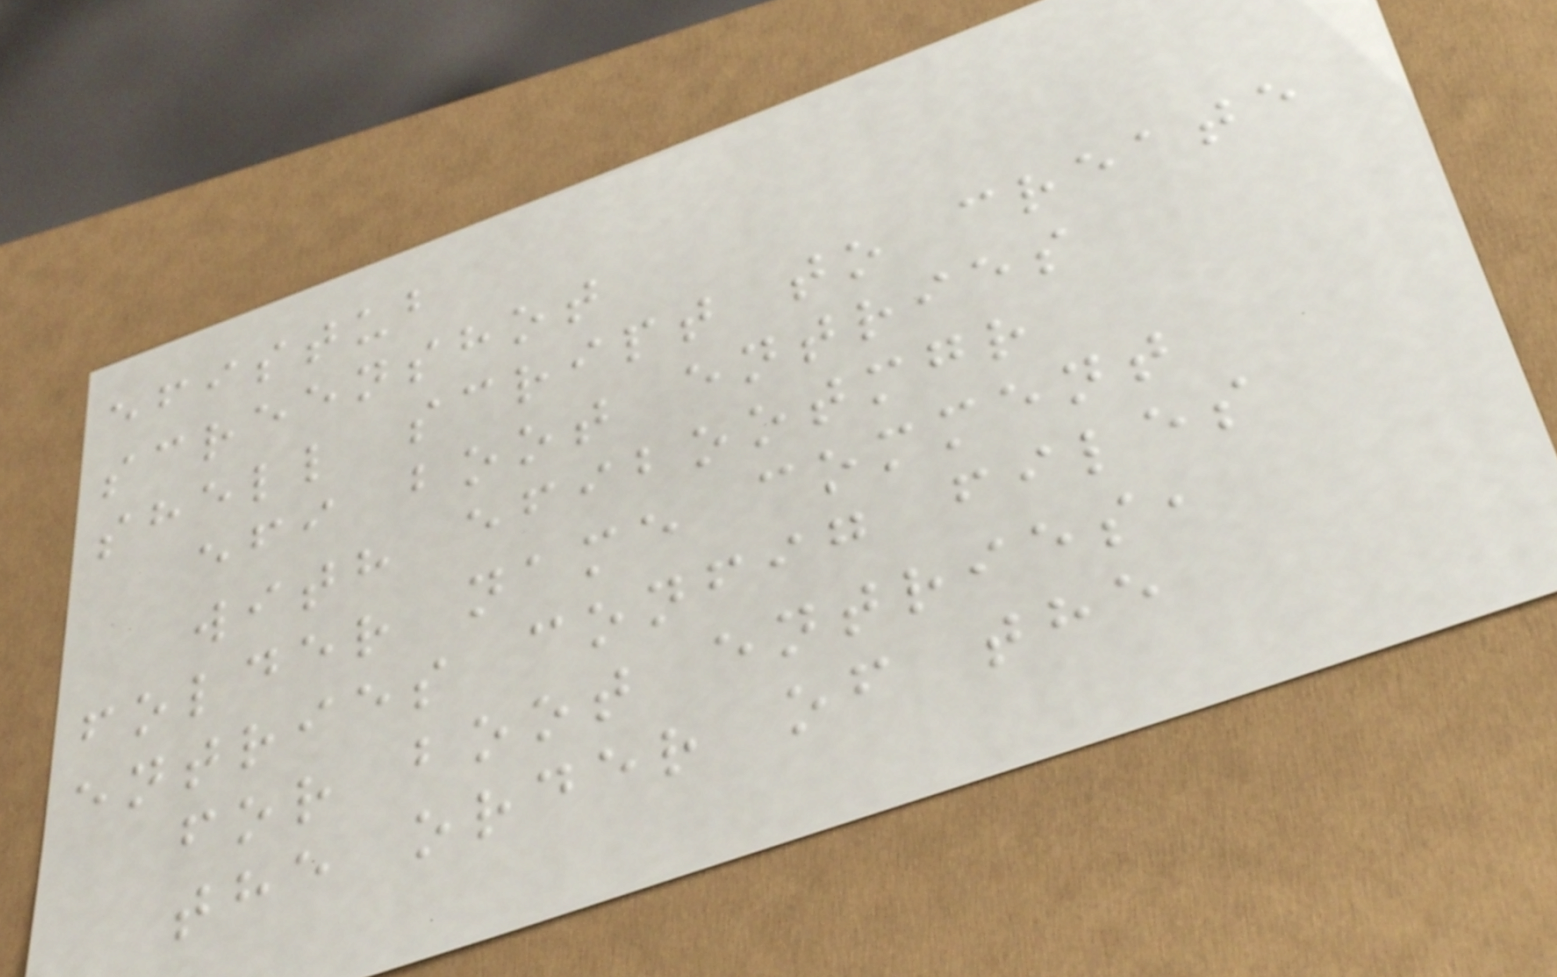efistub
screenshot
shell script to create
efi boot entries
with efibootmgr
folder name comment
entries config files
for boot entries,
the order of the
